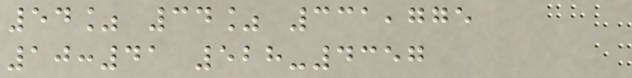54% 34% 331,775
10:41 528-4357
